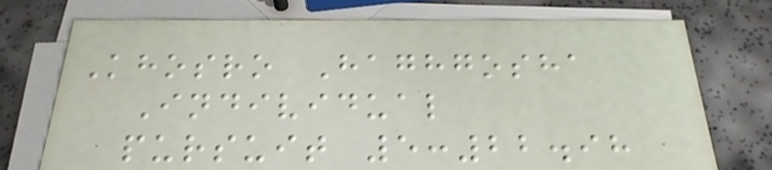Khosro Haghgosha
Individual
pursuit 5:22.98
